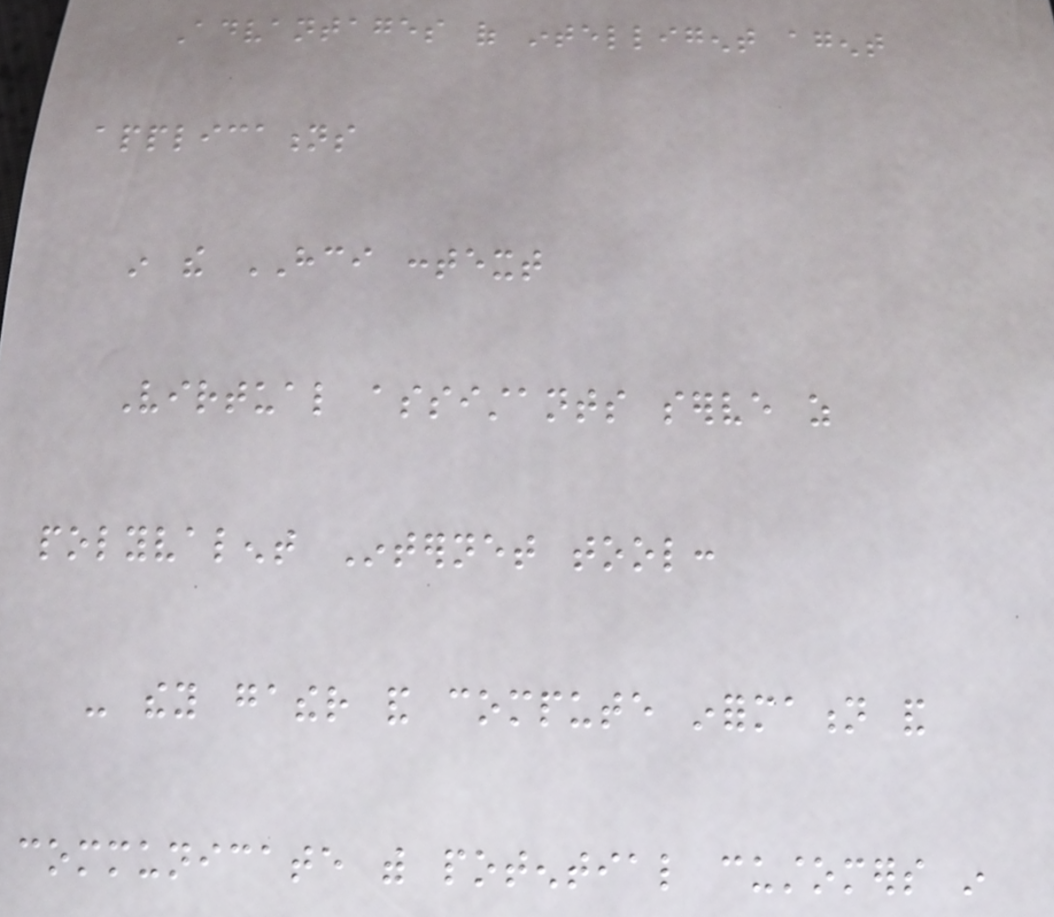Advantages of intelligent agent
applications
in the HCI context
Virtual assistants serve as
polyvalent Internet tool:
- they gather and compute information and
communicate with potential customers in
